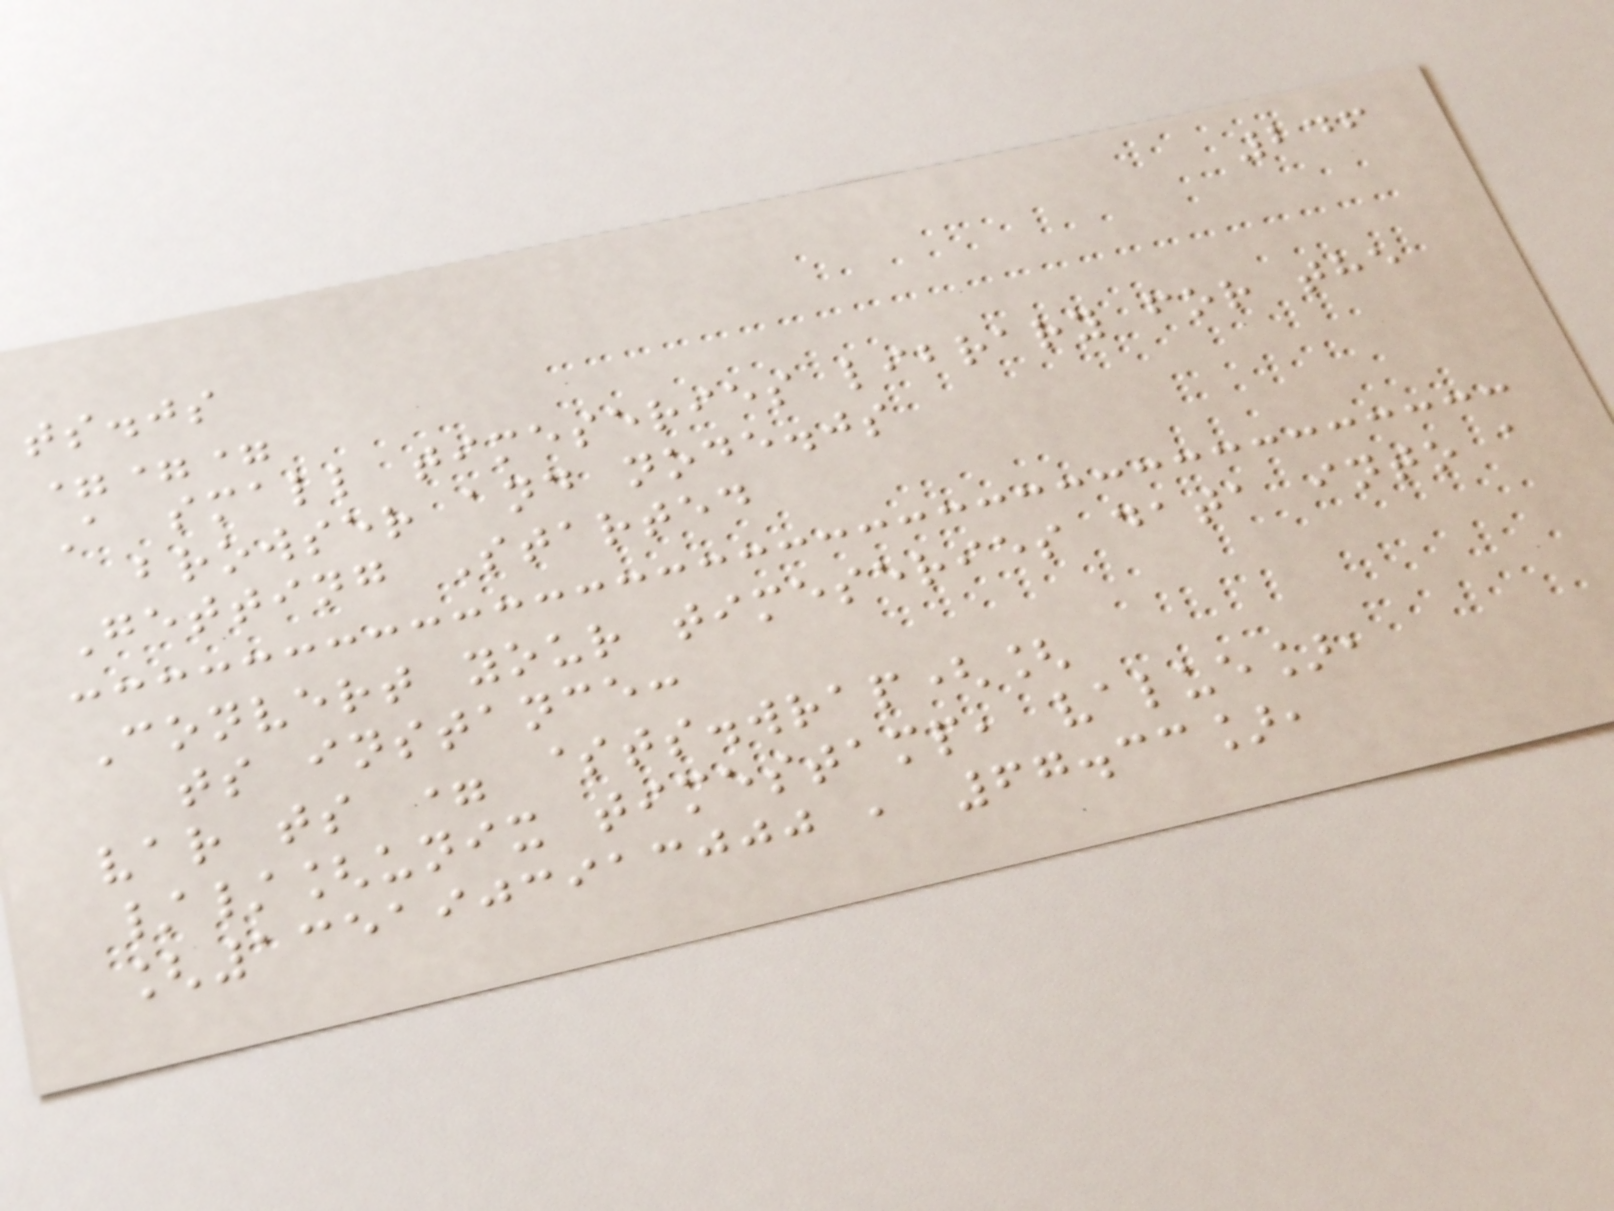246
ts.js
===
A small timeseries library for the
browser and node.js
Getting Started
Convert your timeseries data into a
ts instance:
var ts = $ts.wrap([
//[unix timestamp, value],
[1351903913000 , 67.33],
